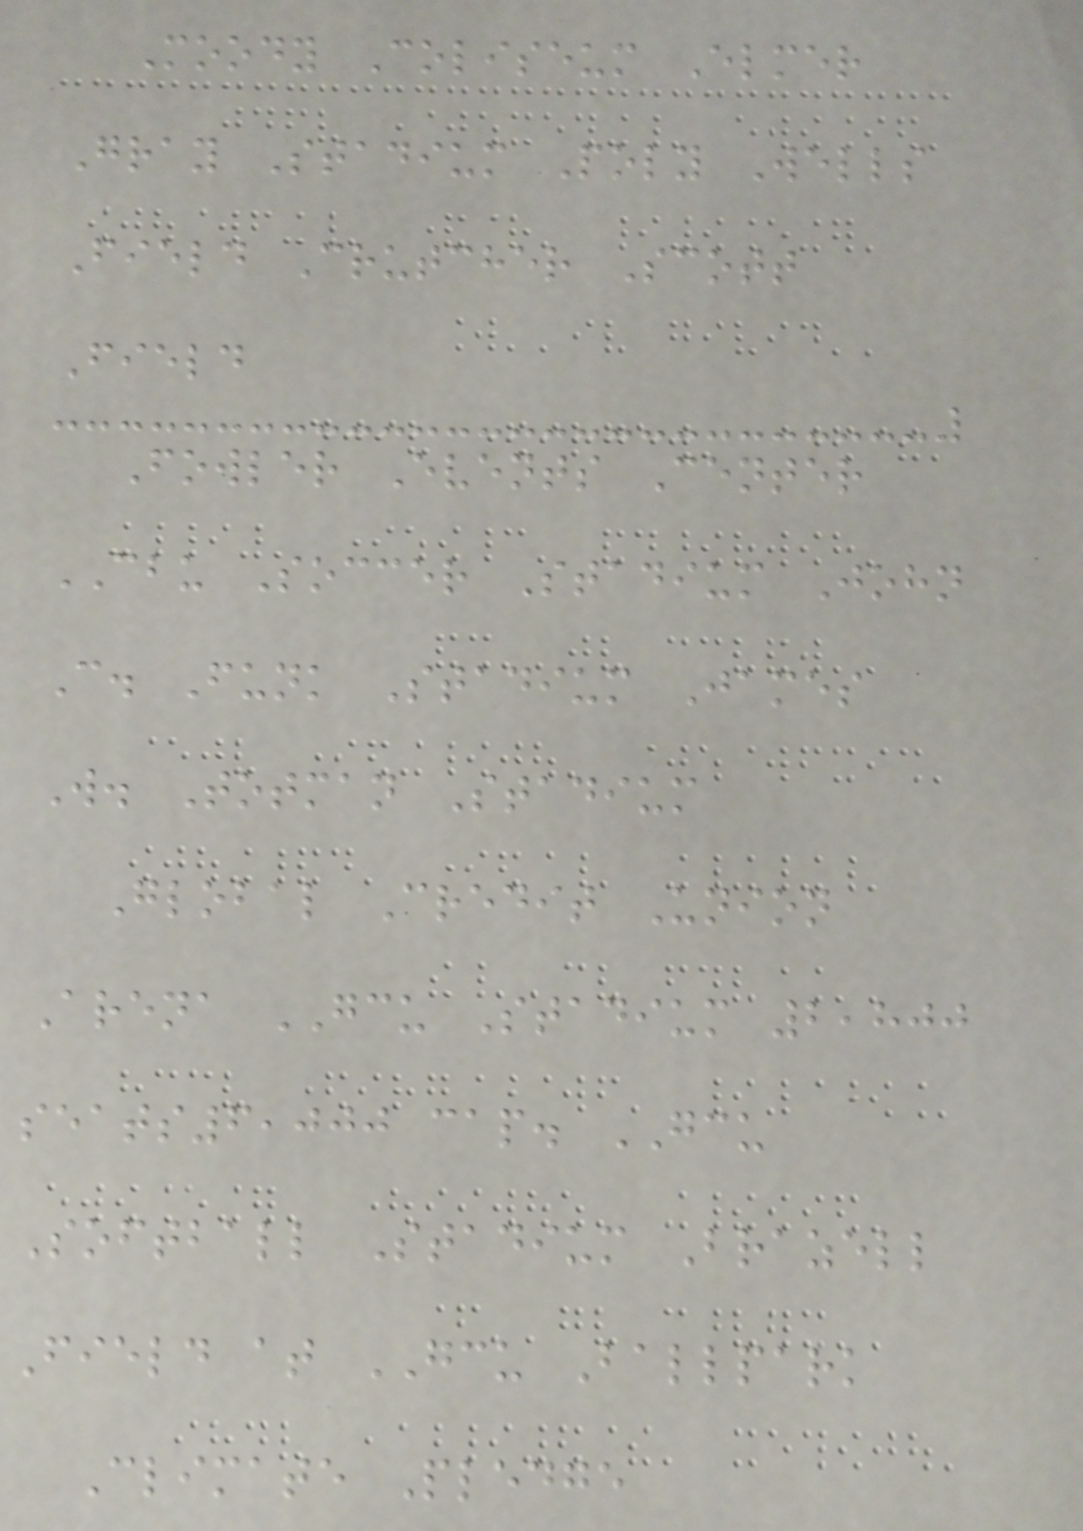Moody Coliseum Elmer
Gray Stadium Poly Wells
Field Crutcher Scott
Field
Fowler Events Center
CBU Soccer Stadium John
C. Funk Stadium James
W. Totman Stadium
Global Credit Union
Arena GCU Stadium 2,800
seats6,000 cap. GCU
Softball Stadium Brazell
Field at GCU Ballpark
Climate Pledge
